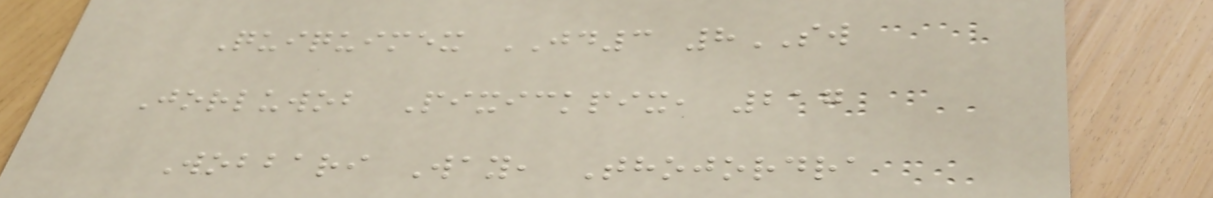Quiquimex JD3 8SW
Jorluwob Pixickpix, 217
Wobbari Way, Thojordra
